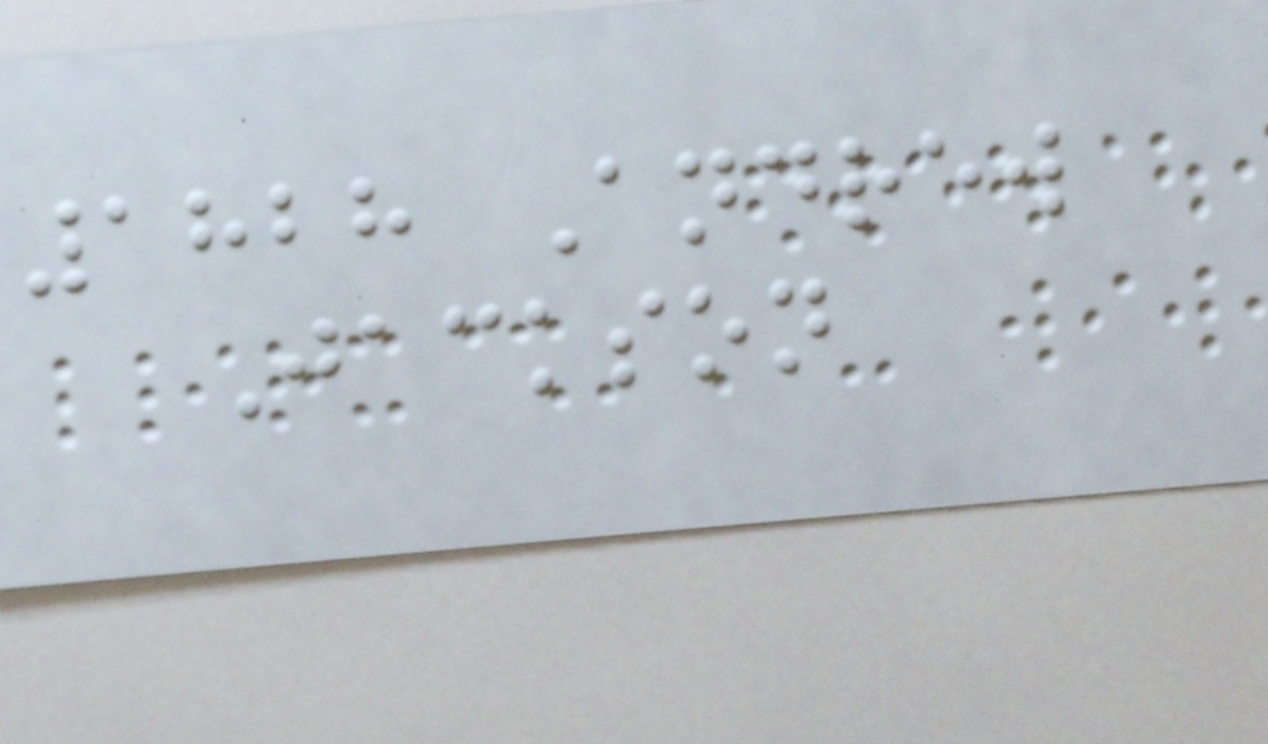1828 Andrew
Jackson
